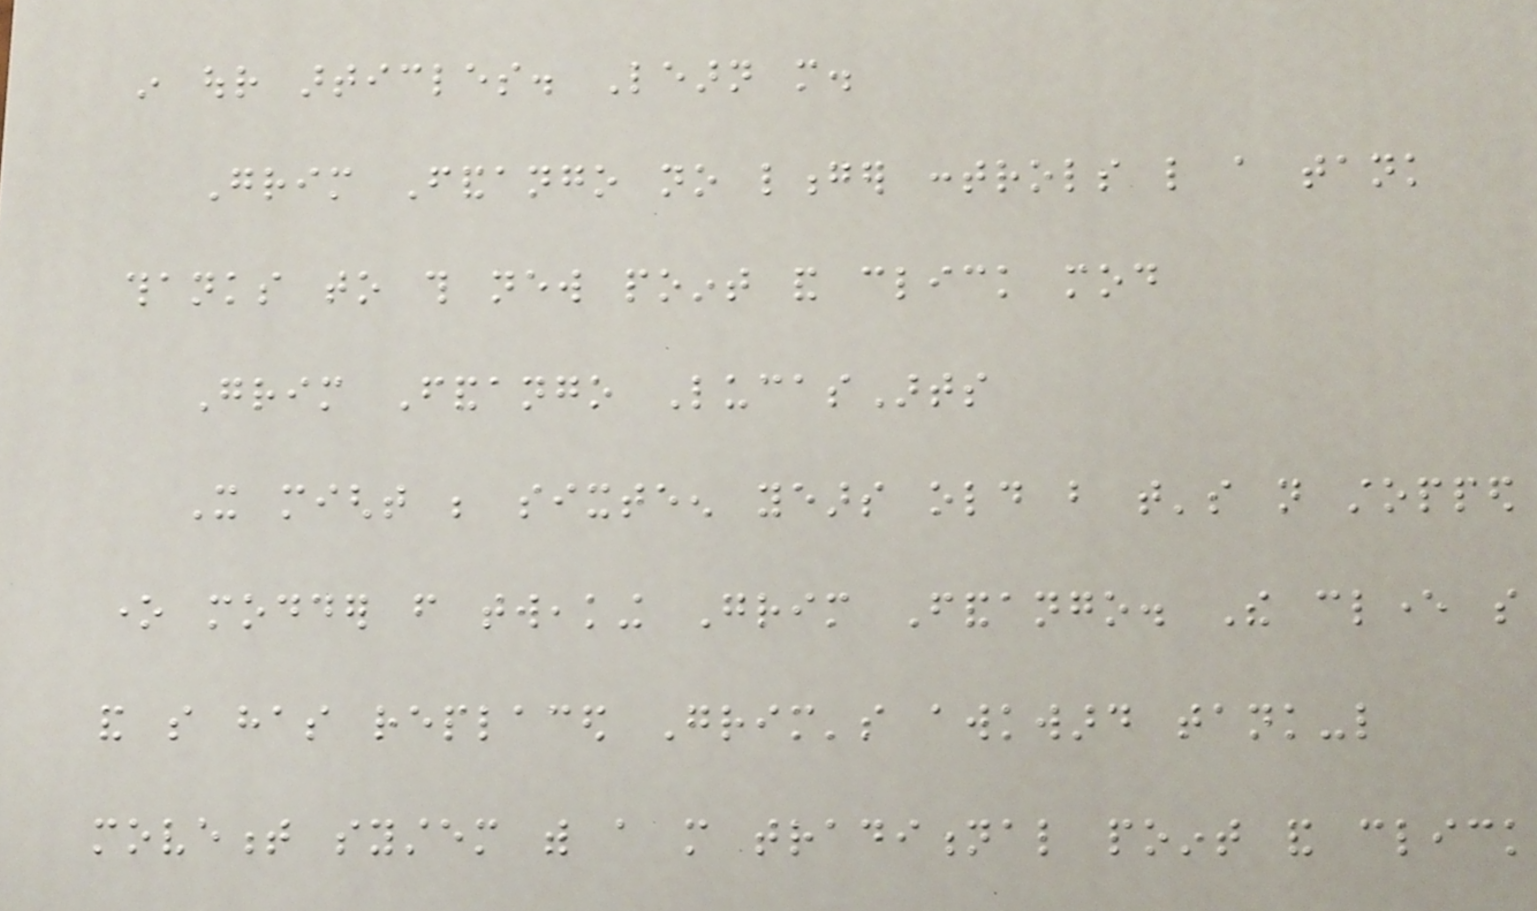in our articles. Learn more.
Grim Fandango no longer controls like a tank
thanks to this new point and click mod
Grim Fandango LucasArts
It might be sixteen years old but that's not stopped
one modder from tweaking Grim Fandango. The clever so
and so has replaced Grim's awkward tank-like
movement system with a more traditional point and click
